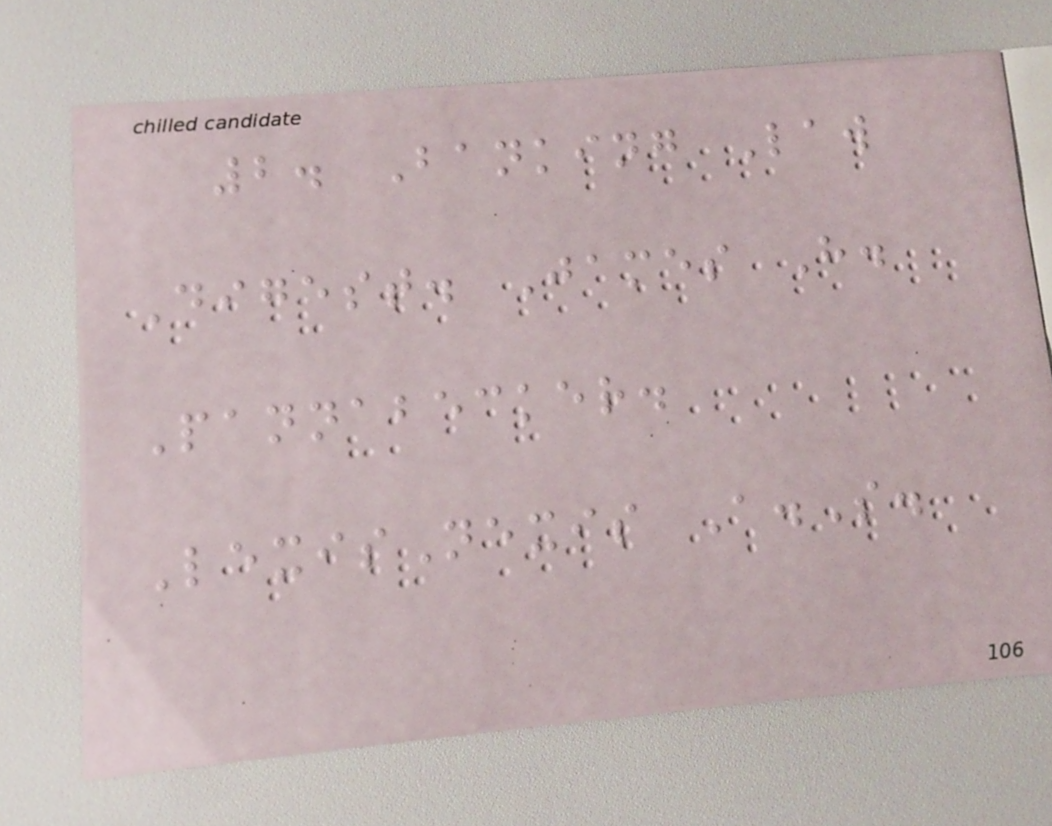2. Banking Law
Digest. James H.
Pannabecker.
LexisNexis A.S.
